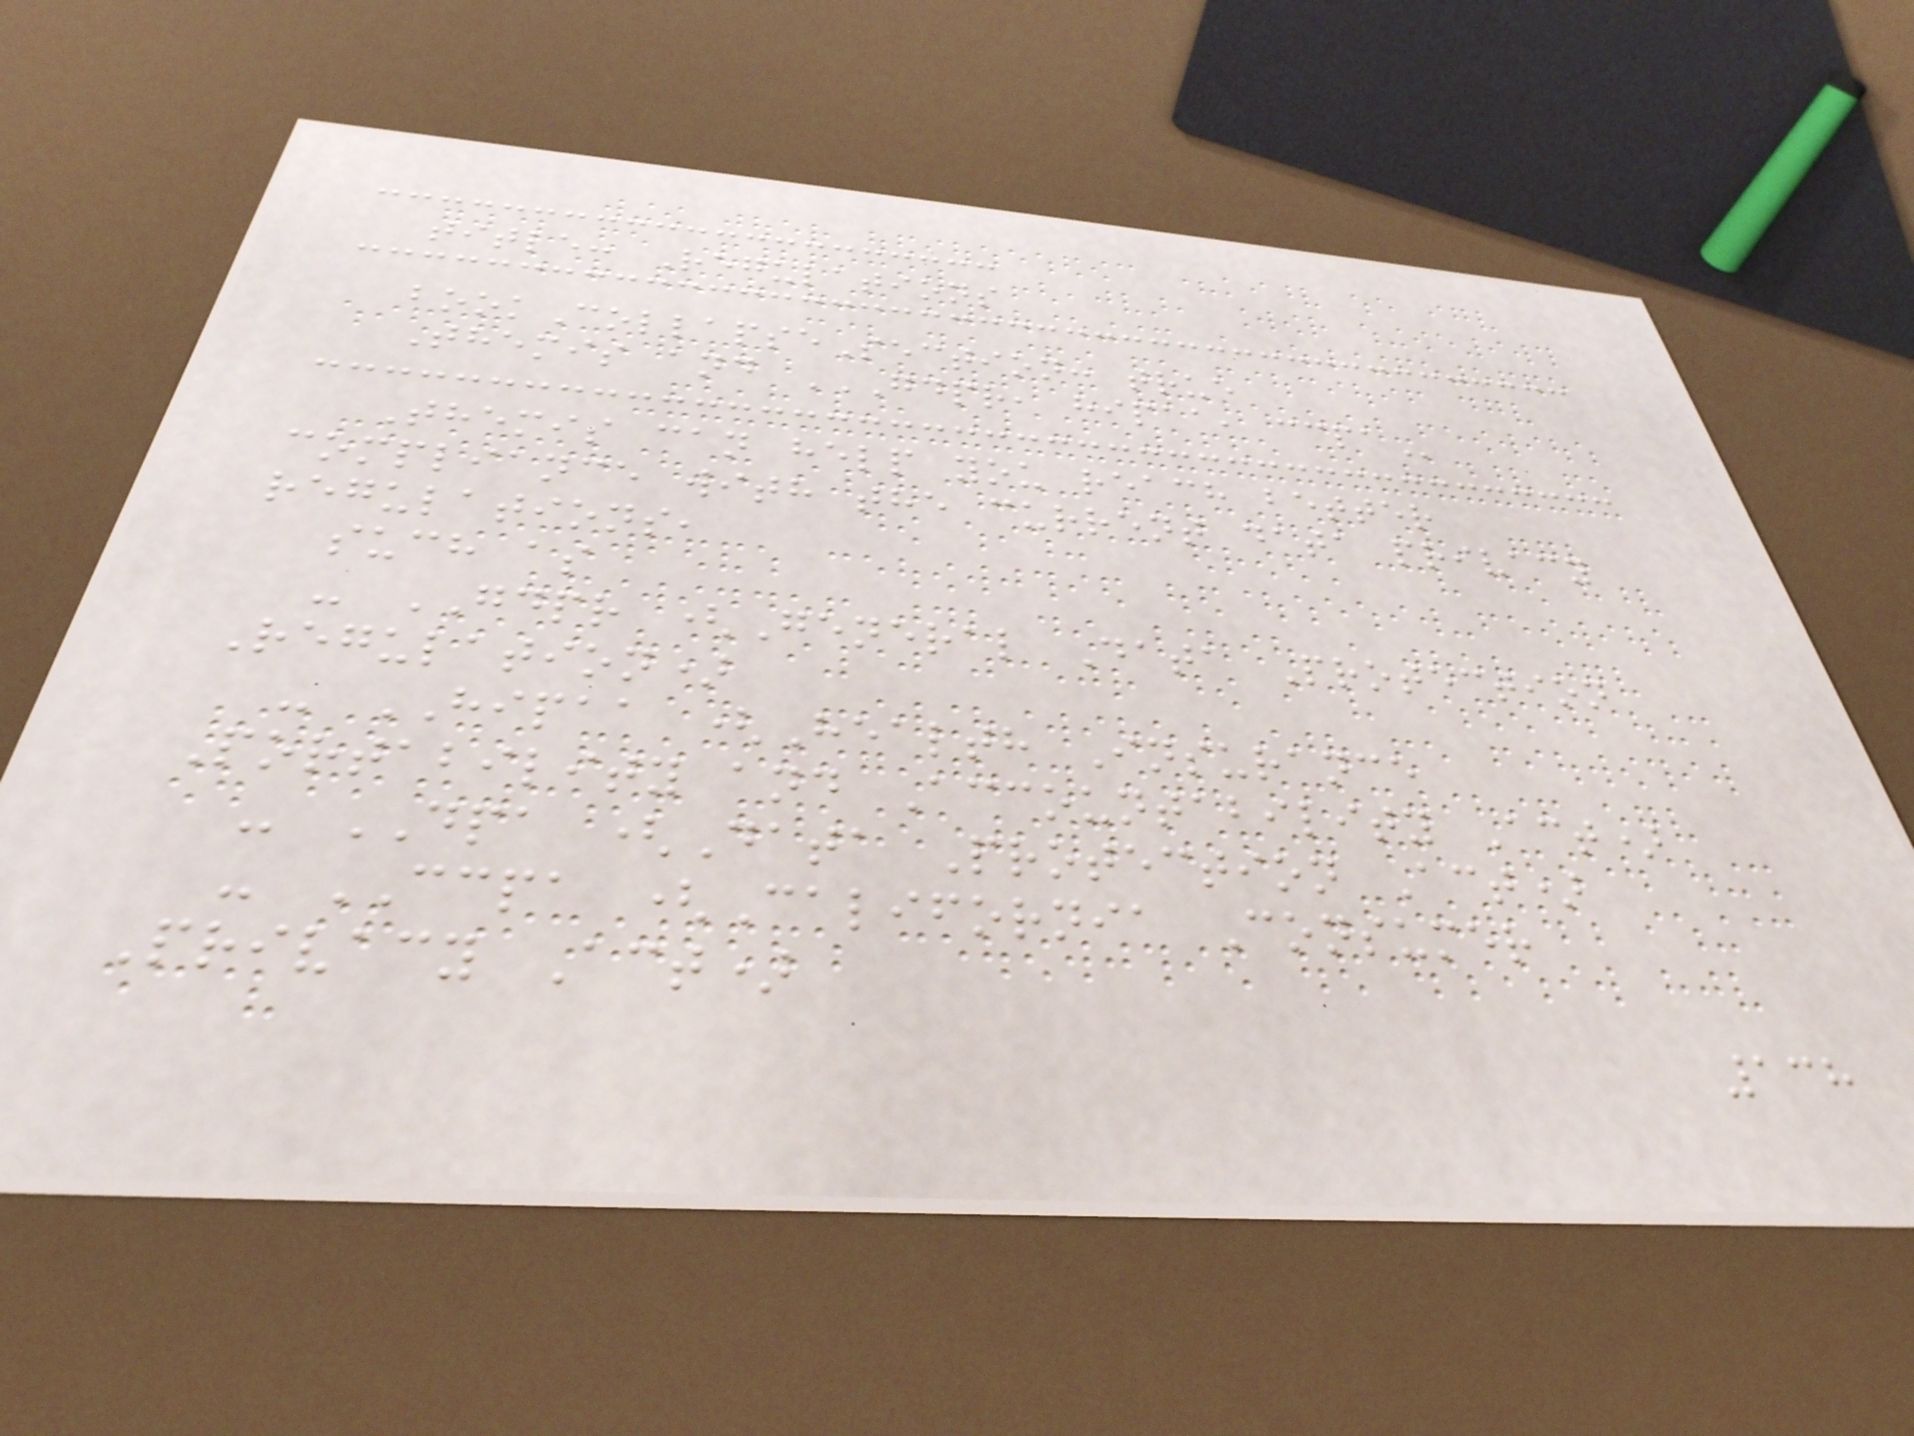title: Regulations
bookCollapseSection: true
Themis and GDPR, HIPAA, CCPA
Themis can help you reach better
compliance with the current data privacy
regulations,
such as
- GDPR (General Data Protection
Regulation)
- HIPAA (Health Insurance
Portability and Accountability Act)
- DPA (Data Protection Act)
- CCPA (California Consumer
Privacy Act)
138
